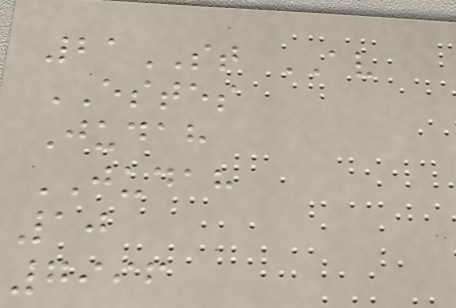21ST AV
ESTES
Judah
JUDAH
10
7996
